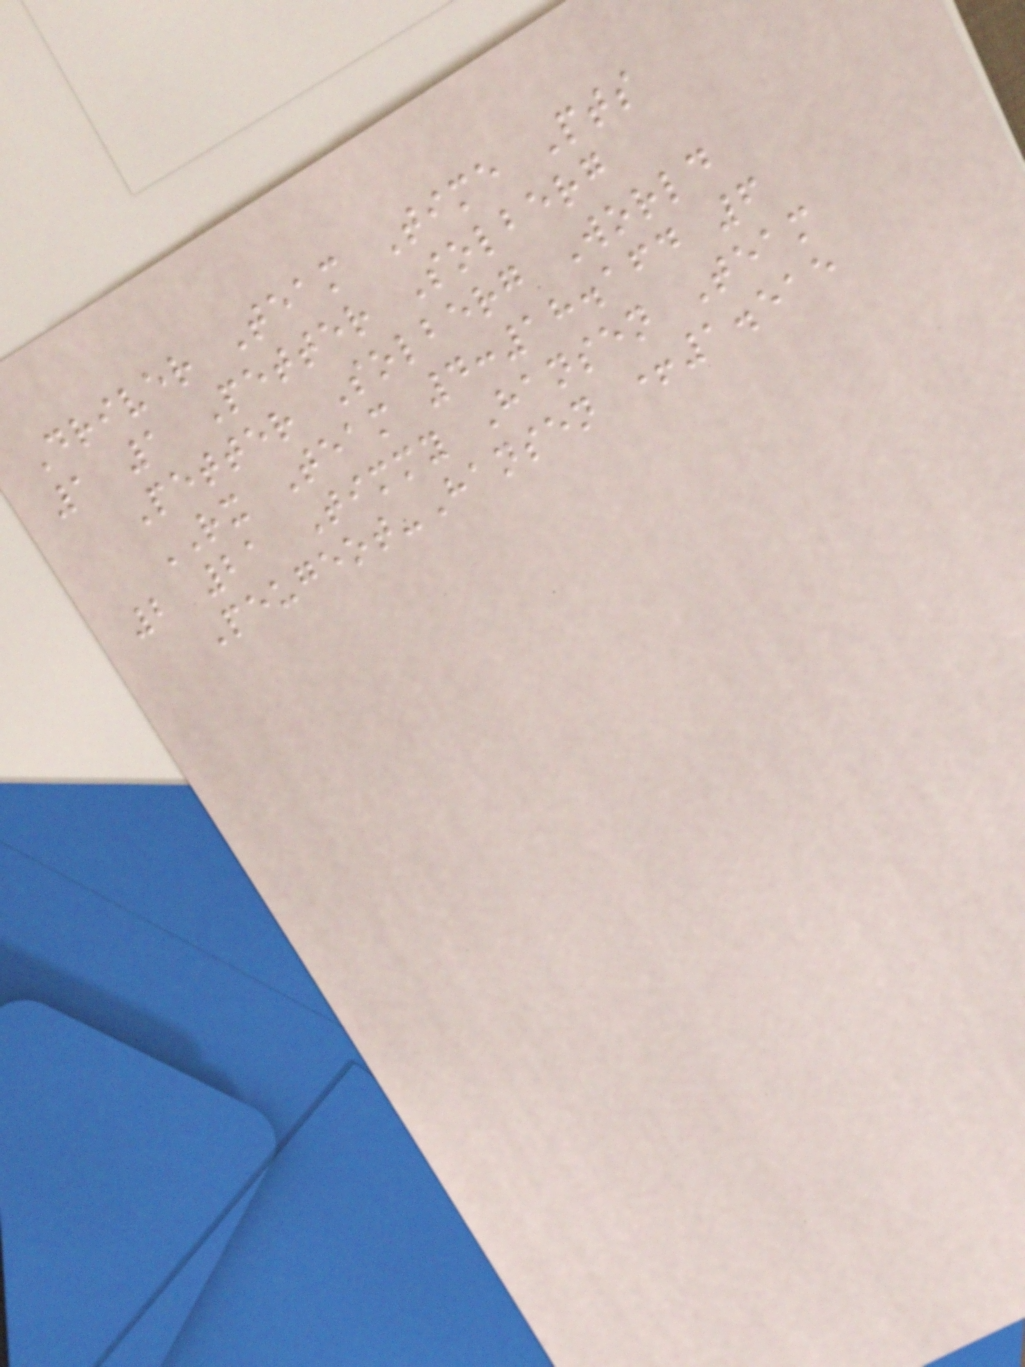Driver Team Time Pts
1 1 Petter Solberg
Petter Solberg World
RX Team 4:18.164 6
2 21 Timmy Hansen Team
Peugeot-Hansen +1.515
